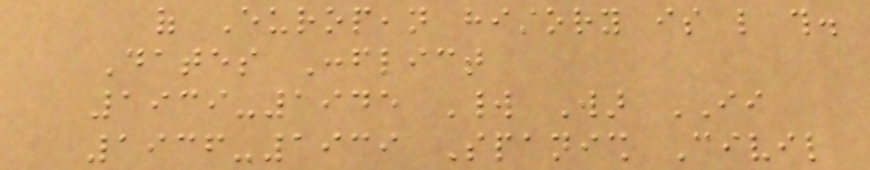of European history is like this.
Dates Conflict
1939-1945 World War II
1936-1939 Spanish Civil
